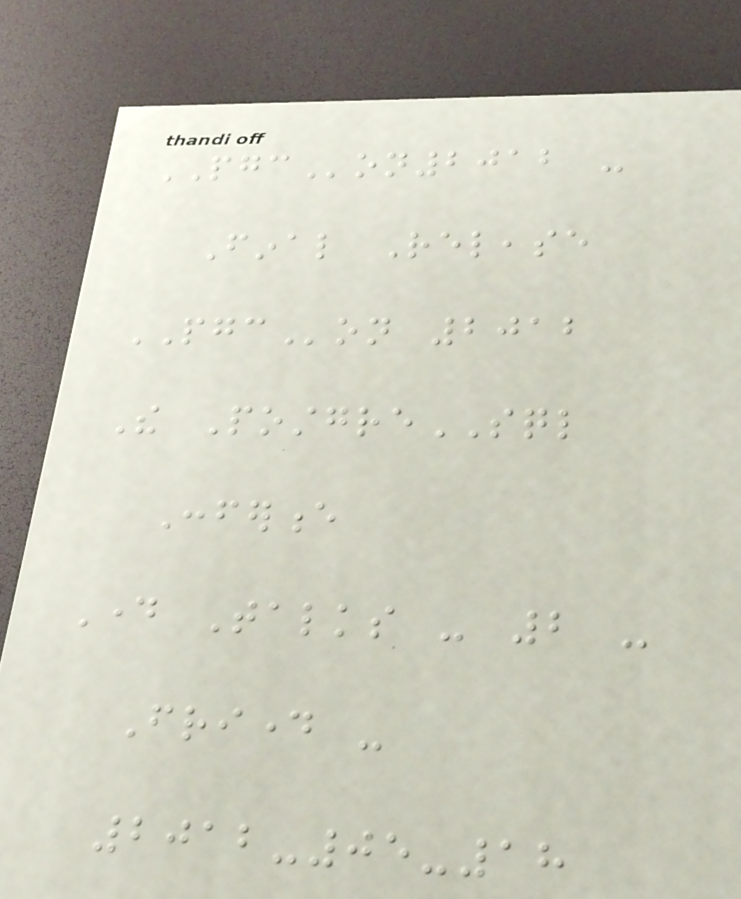PGCon2012 -
Final Release
PGCon 2012
The PostgreSQL
Conference
Day Talks - 2 -
Friday -
2012-05-18
